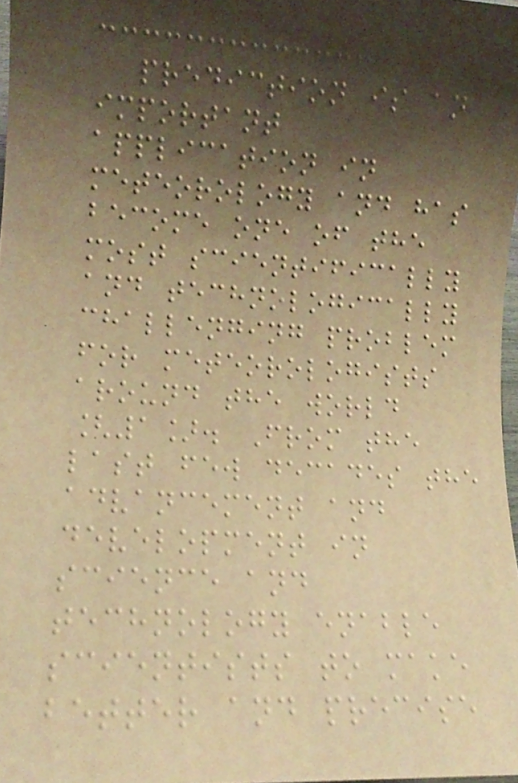prediction is an
important
application in
meteorology and has
become one of the
most scientifically
and technologically
challenging problem
for meteorologists
around the world
[1]. From the
last few decades the
advancement and
development in
science and
technology enable
scientists to make
better and precise
